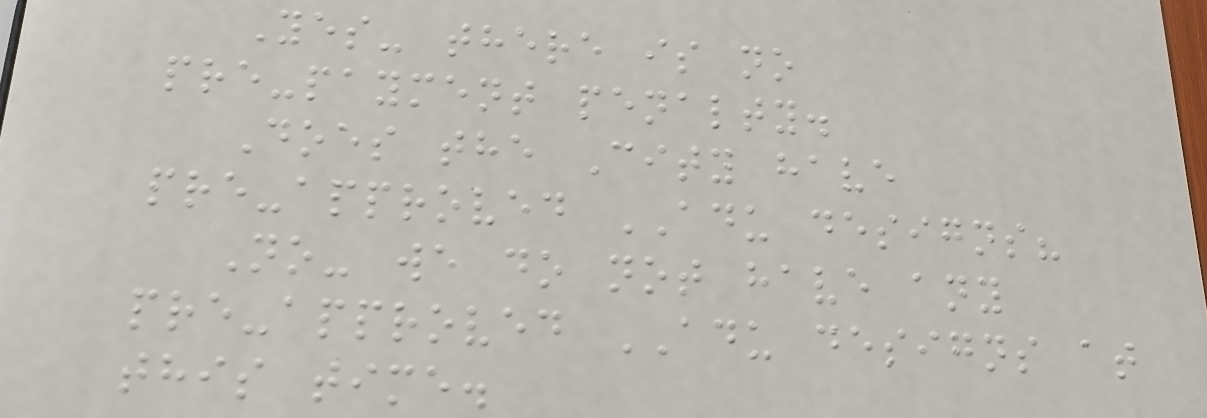Yes- there is no
pre-payment penalty.
Does the City have
pre-approved ADU designs?
No- we do not have any
pre-approved ADU designs at
this time.
